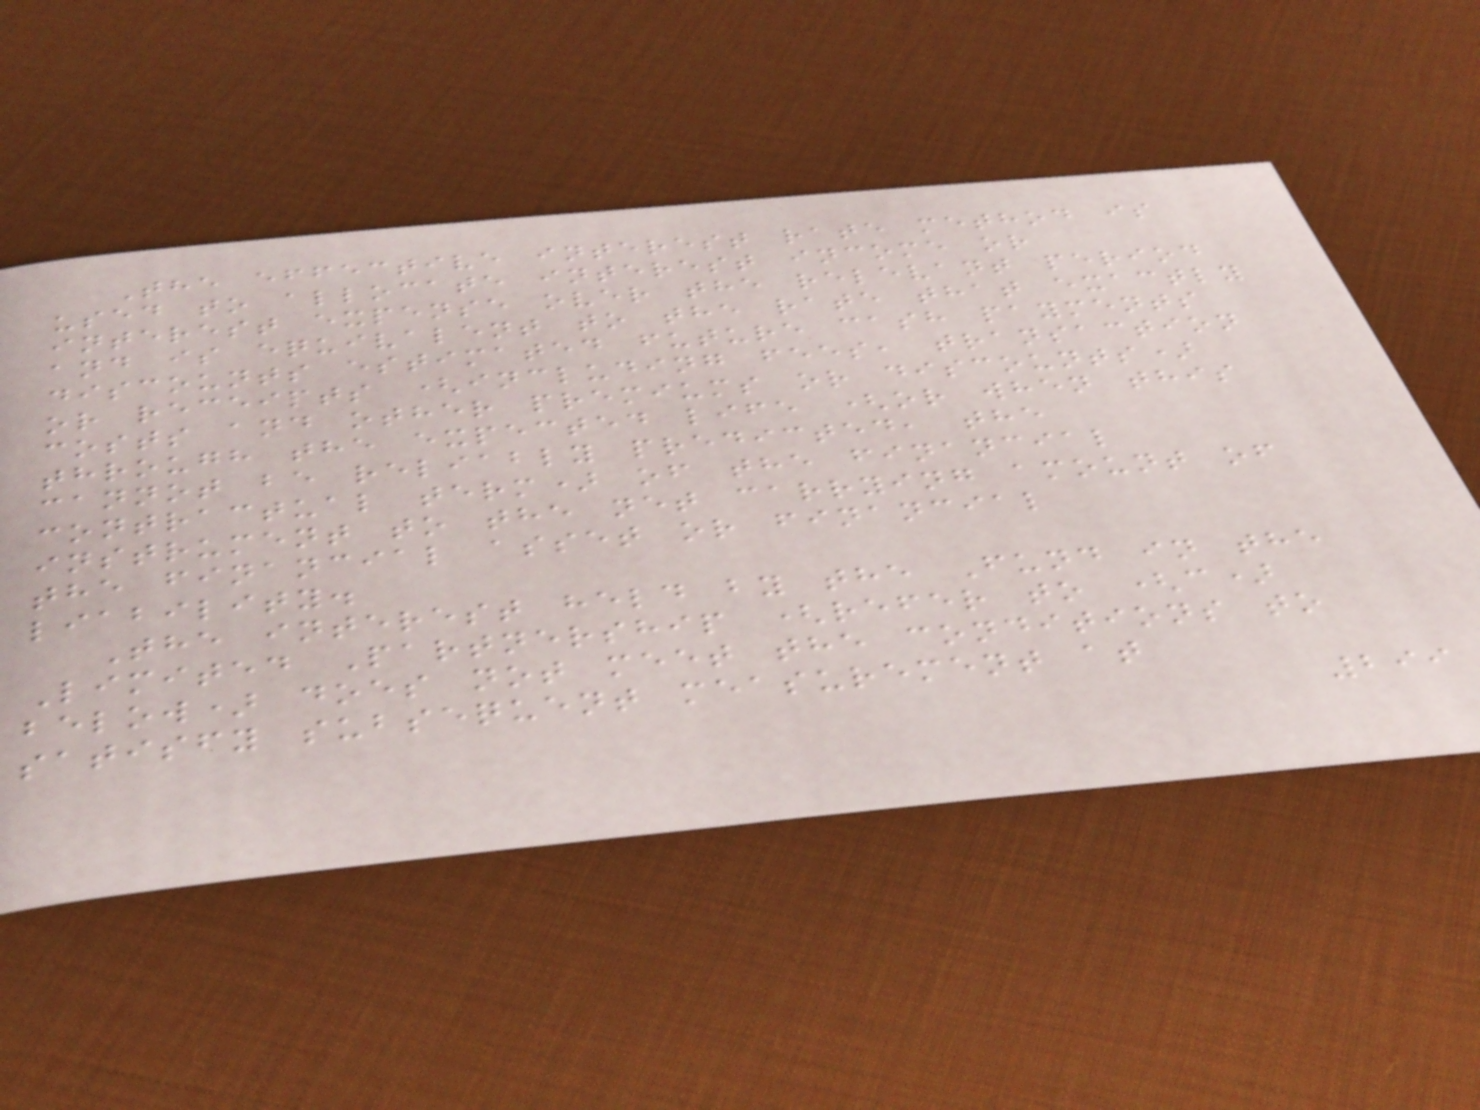The effective interest rate method is
used to allocate interest income or
interest expense over the relevant period
and is equivalent to the rate that exactly
discounts estimated future cash payments
or receipts (including fees, transaction
costs and other premiums or discounts)
through the expected life (or when this
cannot be reliably predicted, the
contractual term) of the financial
instrument to the net carrying amount of
the financial asset or financial
liability.
The interest held by the Fund in the
Limited Partnership (refer to (c)
below) does not meet the conditions to
satisfy subsequent measurement at
299
